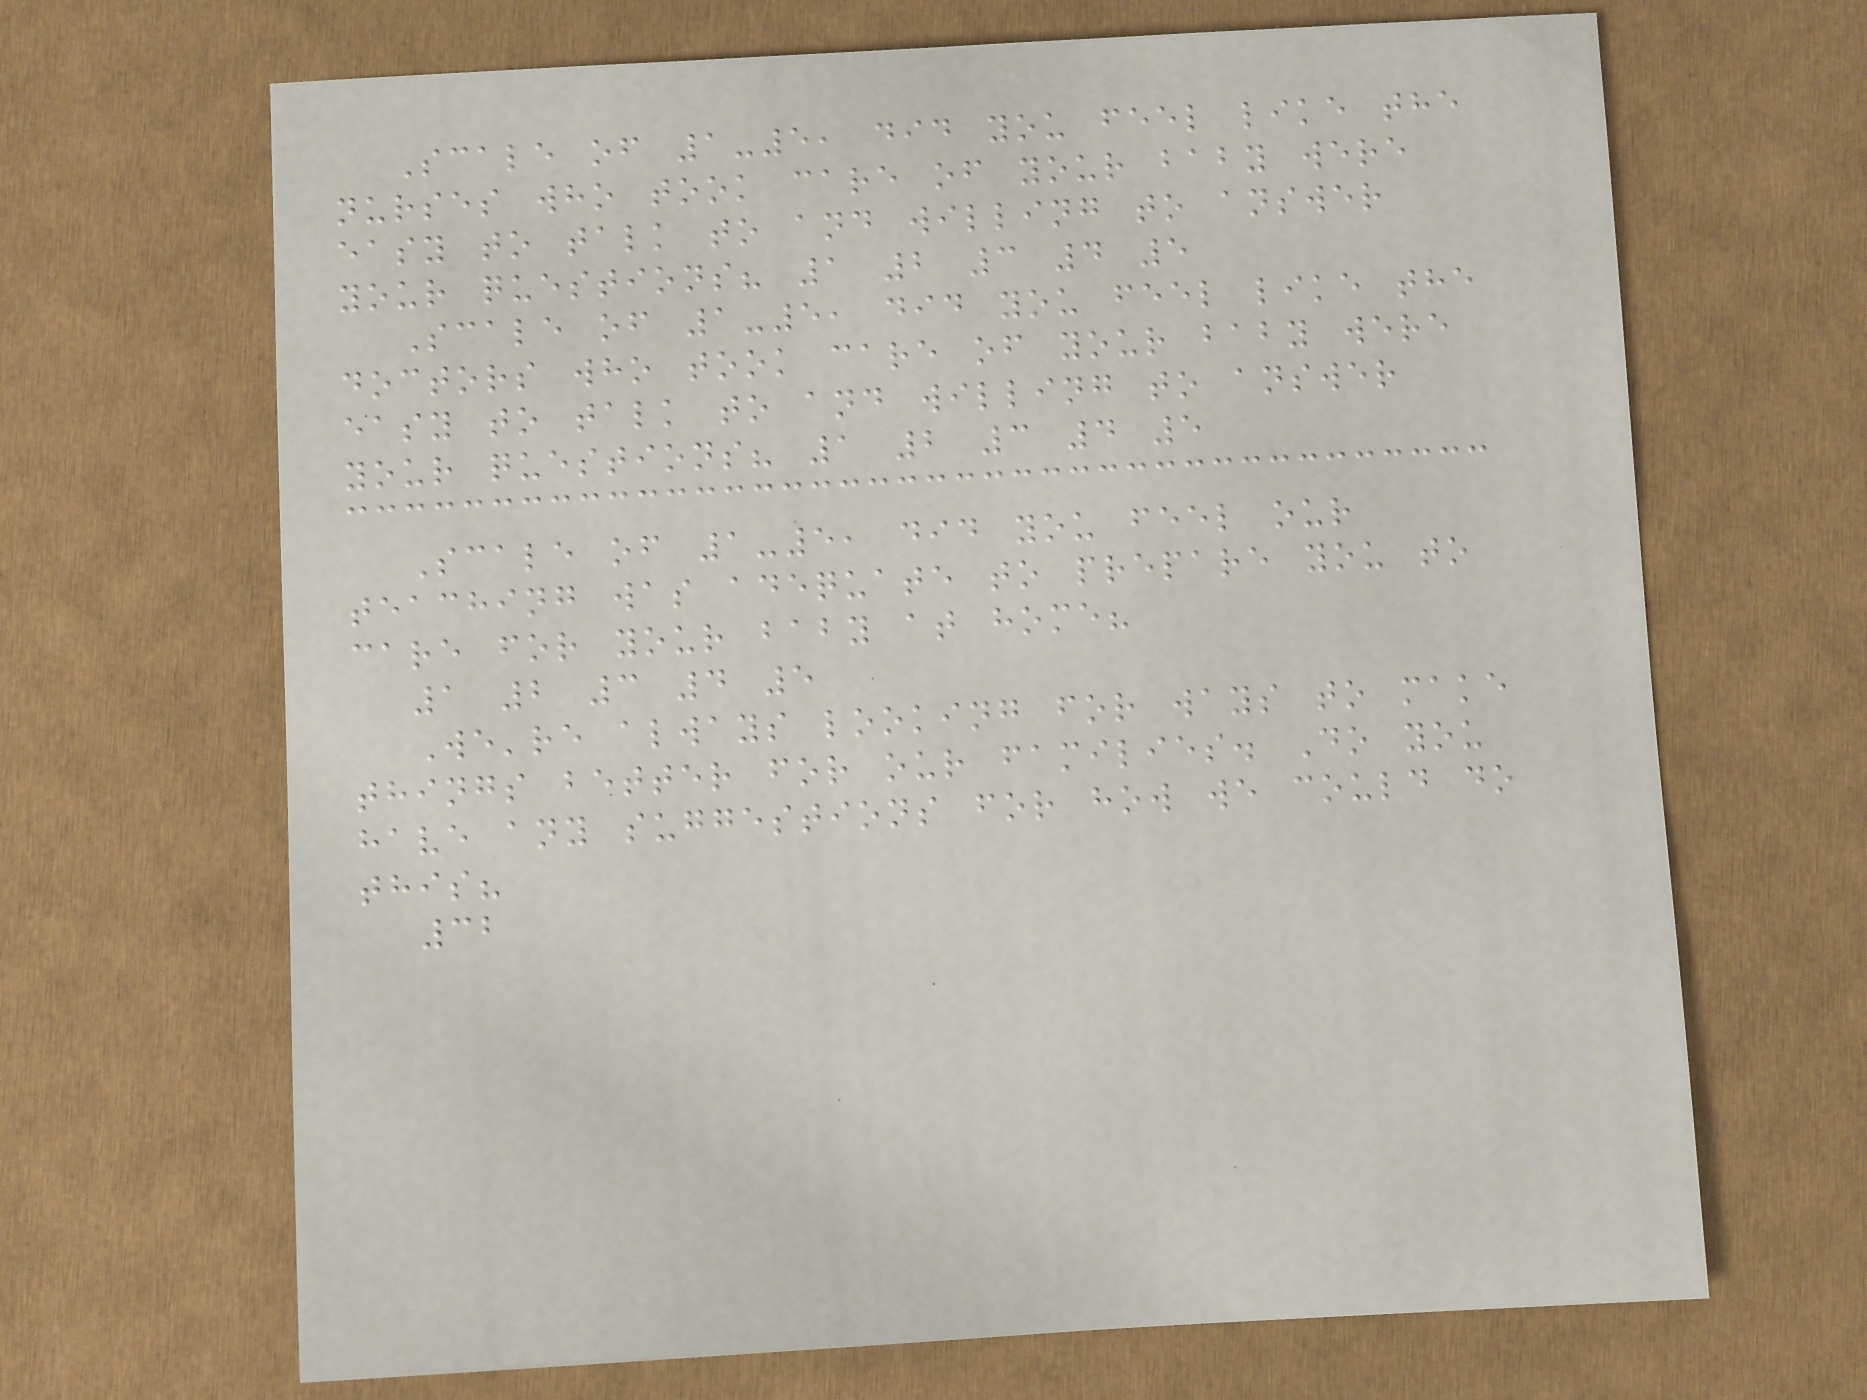Scale of 1-5, did you feel like the
nurses who took care of your baby were
easy to talk to and willing to answer
your questions? 1 2 3 4 5
Scale of 1-5, did you feel like the
doctors who took care of your baby were
easy to talk to and willing to answer
your questions? 1 2 3 4 5
Scale of 1-5, did you feel our
teaching was adequate to prepare you to
care for your baby at home?
1 2 3 4 5
We're always looking for ways to make
things better for our families. Do you
have any suggestions for how we could do
this?
32
